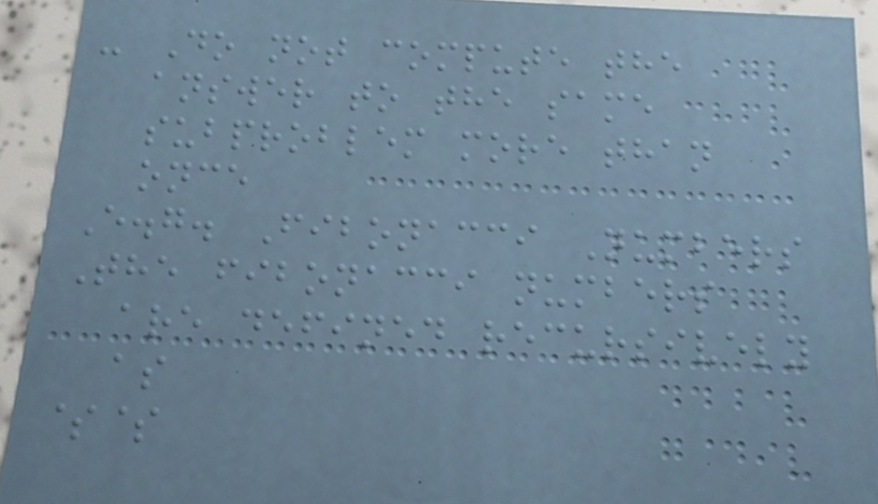- Do not compute the
answer to the same
subproblem more than
once
E.g. Fibonacci Numbers
The fibonacci numbers
are defined recursively
as
$$
